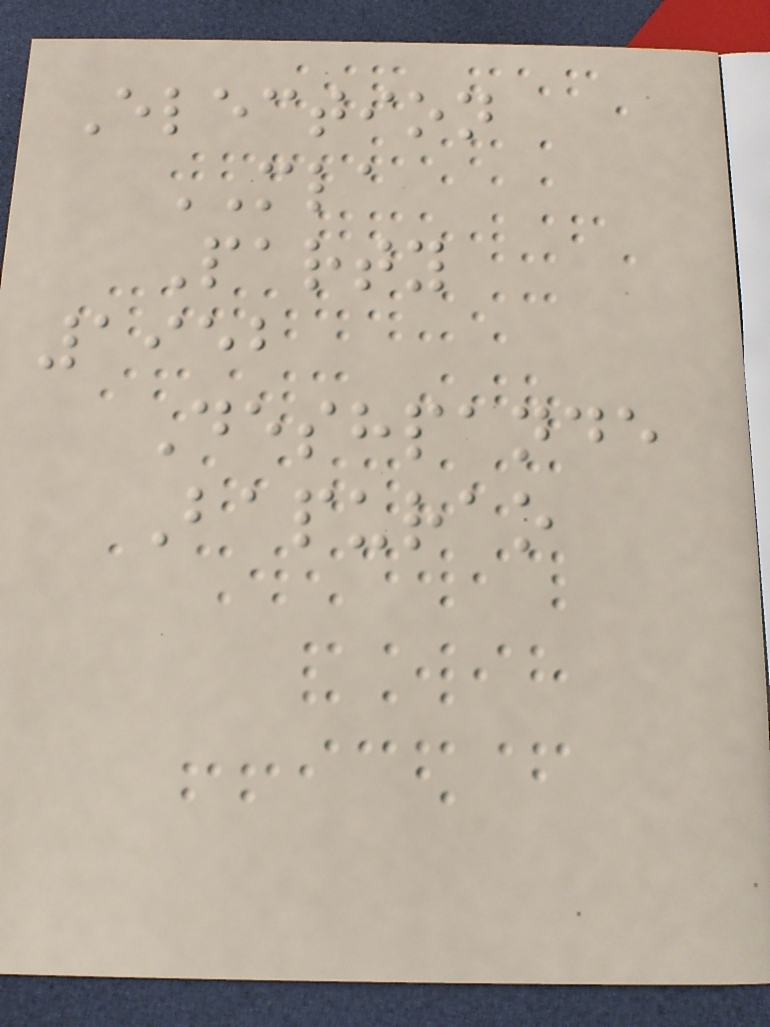Election
MLA
Party
1952
Deshpande
Bapurao
